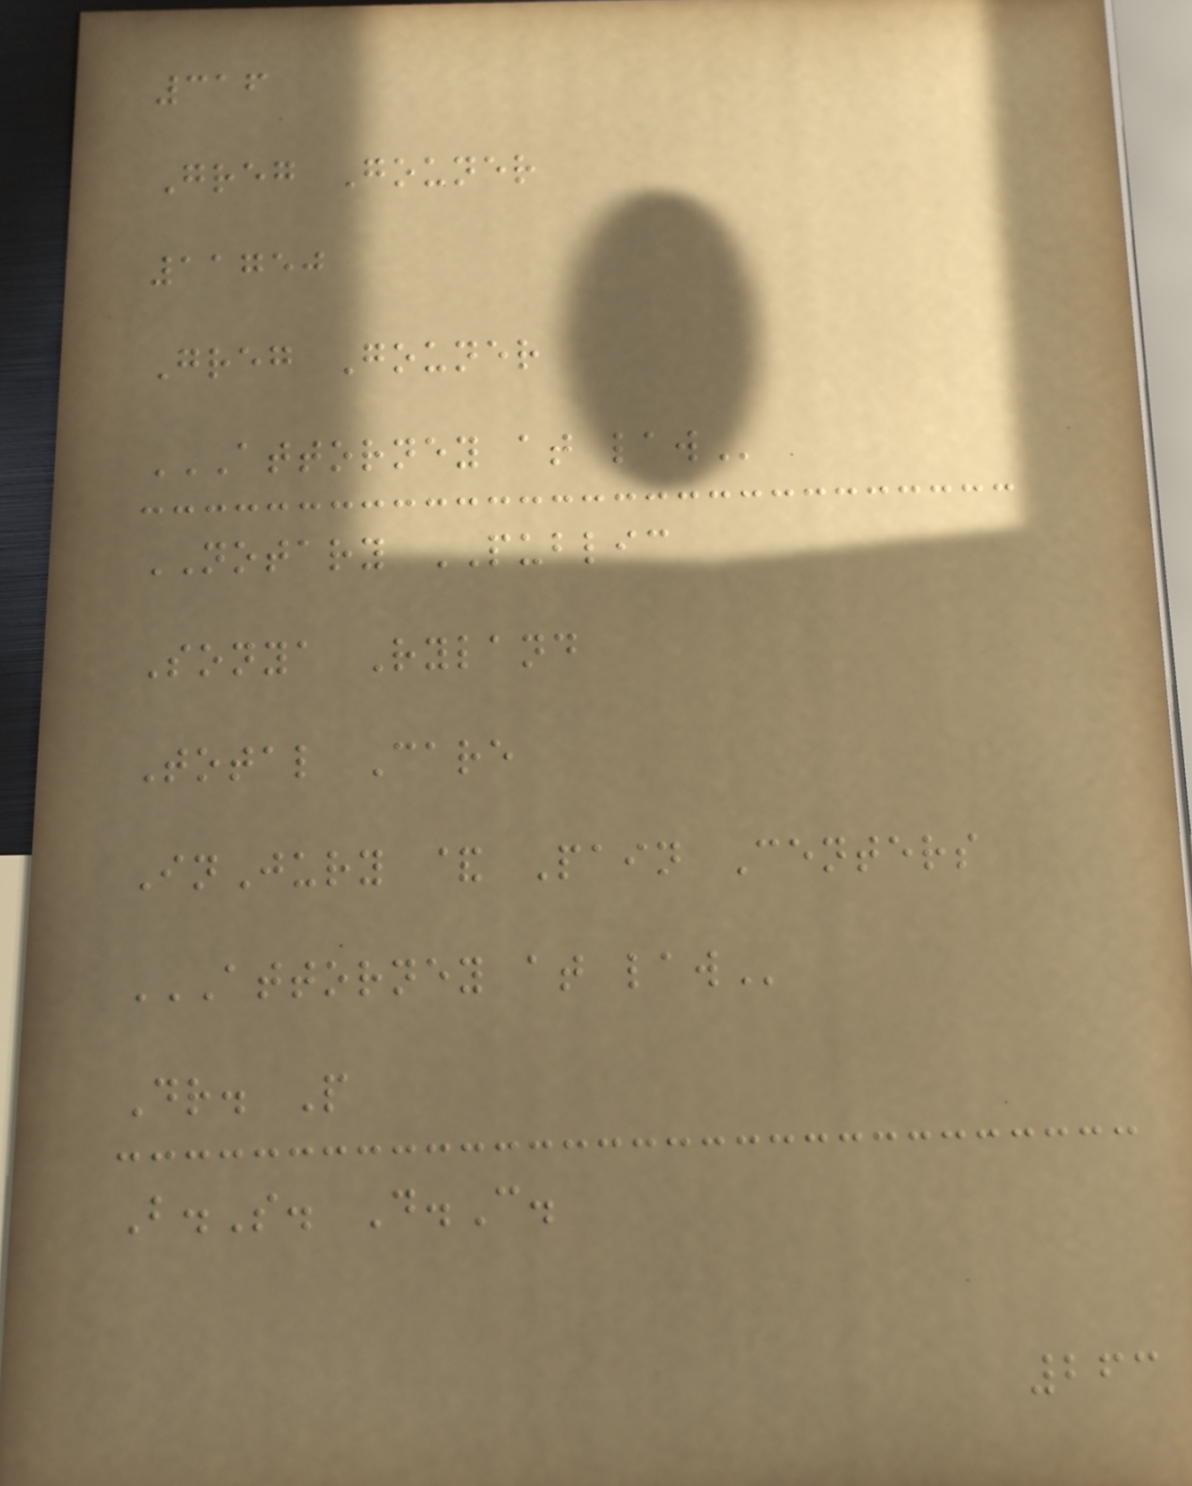316
Greg Gouner
11750
Greg Gouner
ATTORNEY AT LAW
NOTARY PUBLIC
Sonya Ryland
Total Care
InJury & Pain Centers
ATTORNEY AT LAW
Dr. P
B.S. D.C.
263
